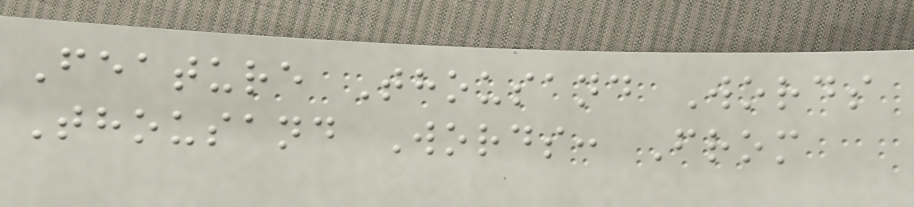Feature Thousand Words
Thousand Words: From
